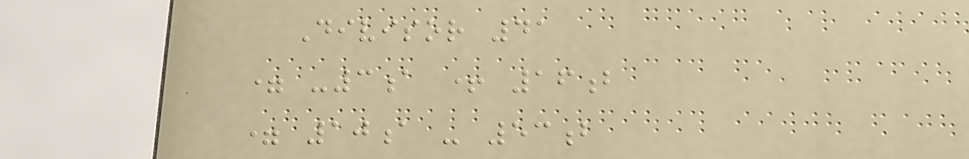Divisor 41
= -3a + 16b
= 10a - 53b
